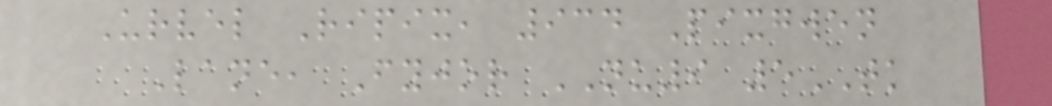Urvel Ripix, 934 Pixgwen
Lane, Fyjor NU9 5TK
